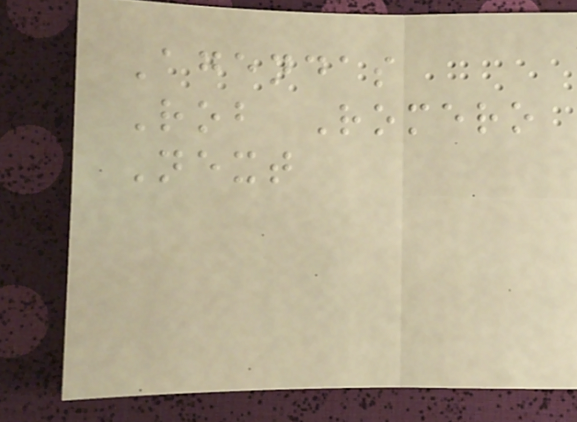Agendas
Rob Romero
Next
